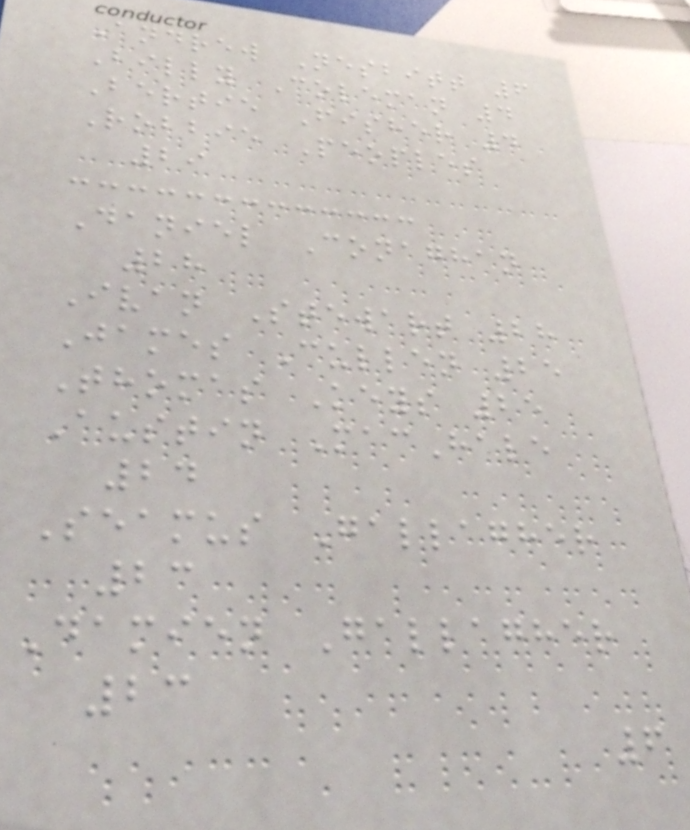Andrew Nesbitt 6
Billy Coleman 4
Bertie Fisher 4
Robbie Peoples
29
Daniel Conaghan
28
Ivan Stewart 28
James Cullen 25
Thomas Keys 25
Austin MacHale
24
Seamus Gallagher
23
Damien Gallagher
23
6
